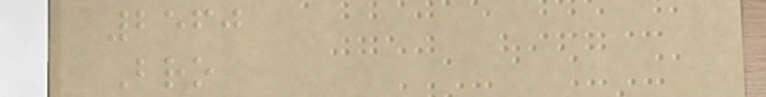2560
Bro
